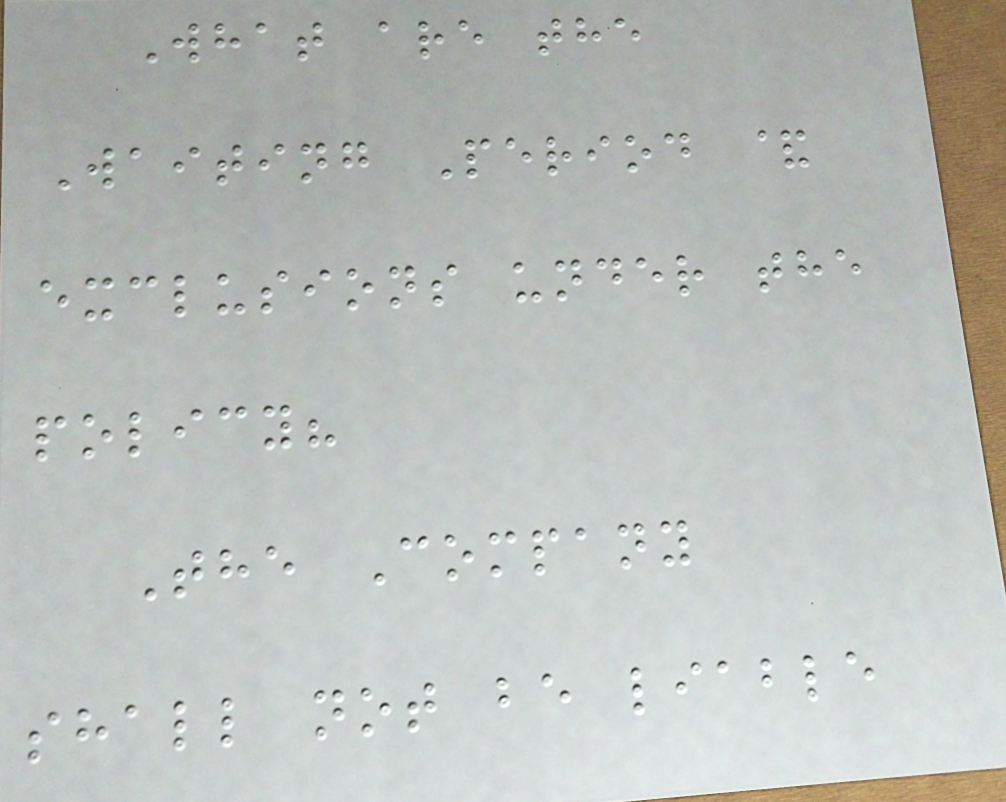What are the
Waiting Period &
exclusions under the
policy?
The Company
shall not be liable
